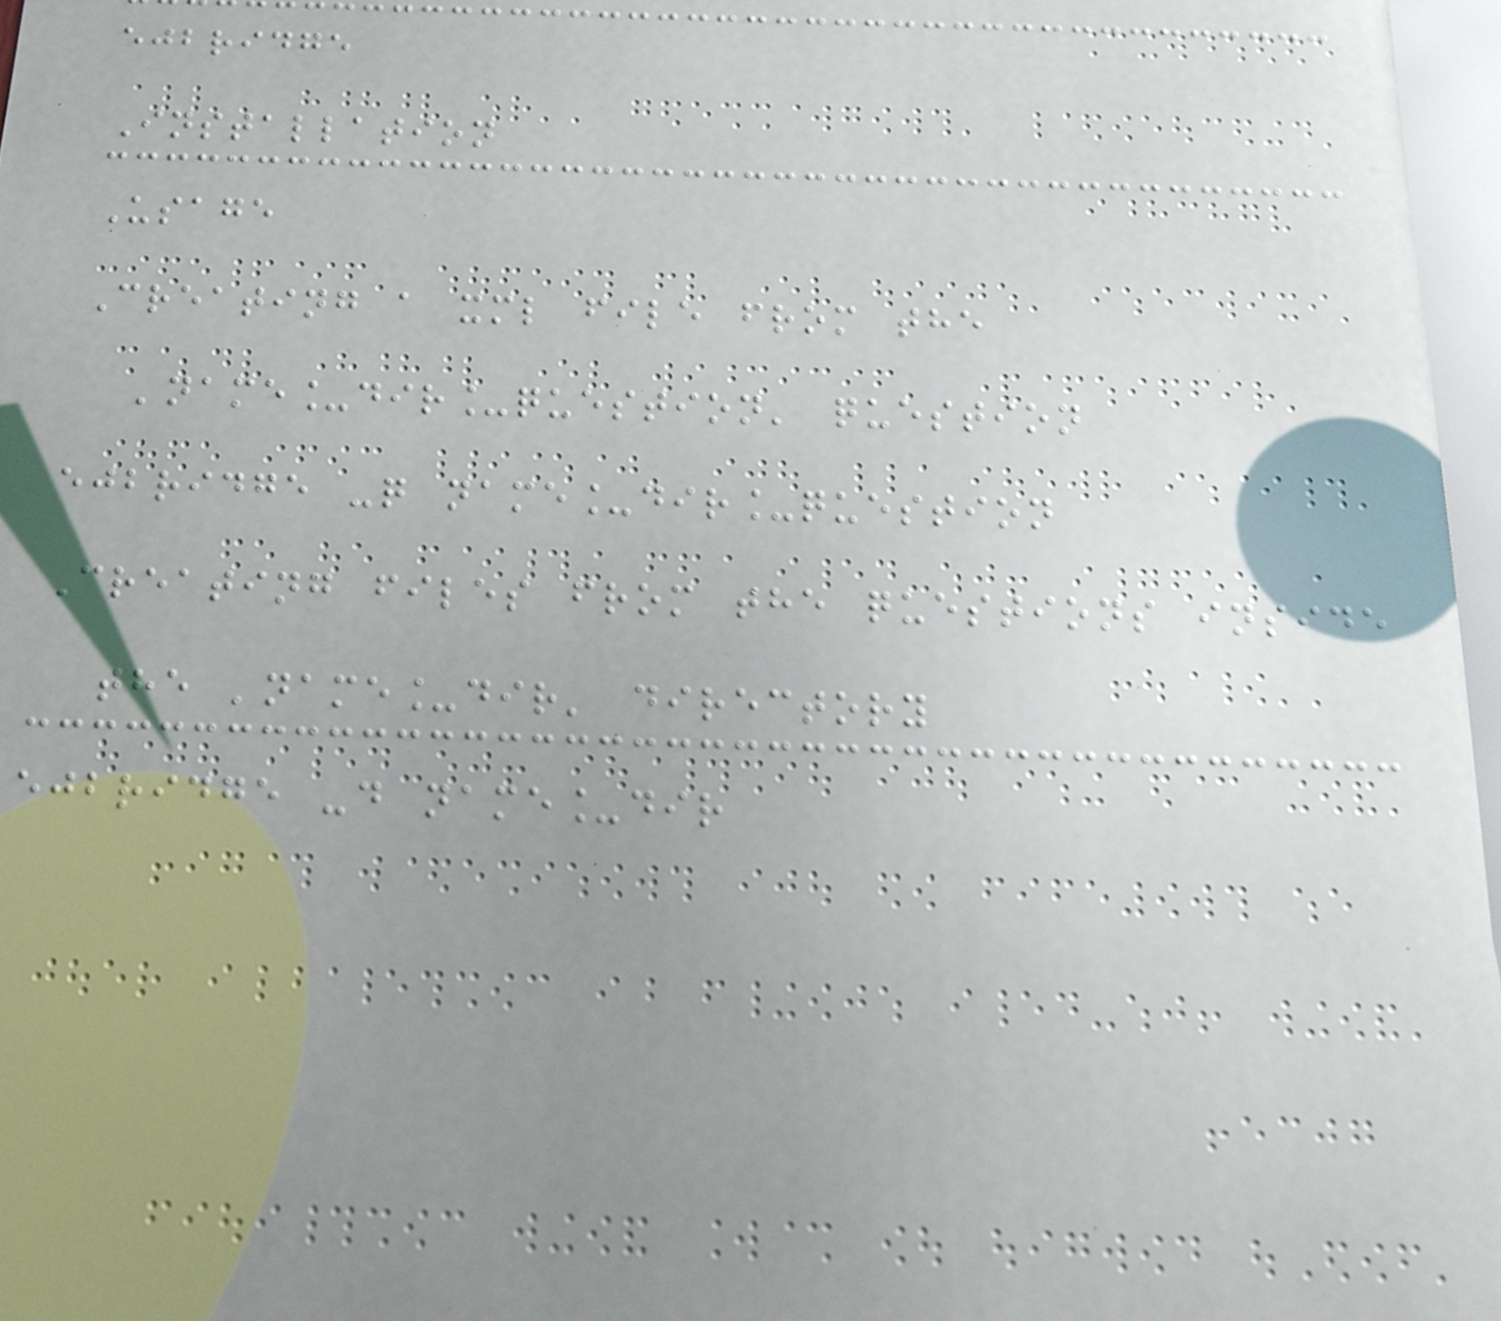ejbridge
Installation
Usage
Creating a xml file from the
'name_dir_question' question
ejbridge -q name_dir_question
Creating files from the questions inside
the 'name_dir' directory
ejbridge -d name_dir
